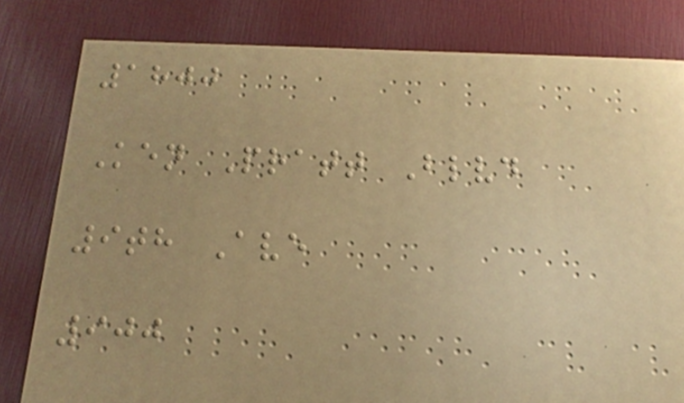1800
Ken Pratt Blvd
9th Ave
900
